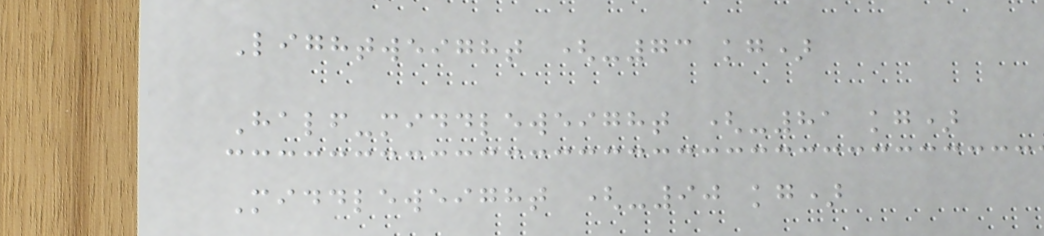Lightweight (-73 kg)
Half-middleweight (-81 kg)
Middleweight (-90 kg)
